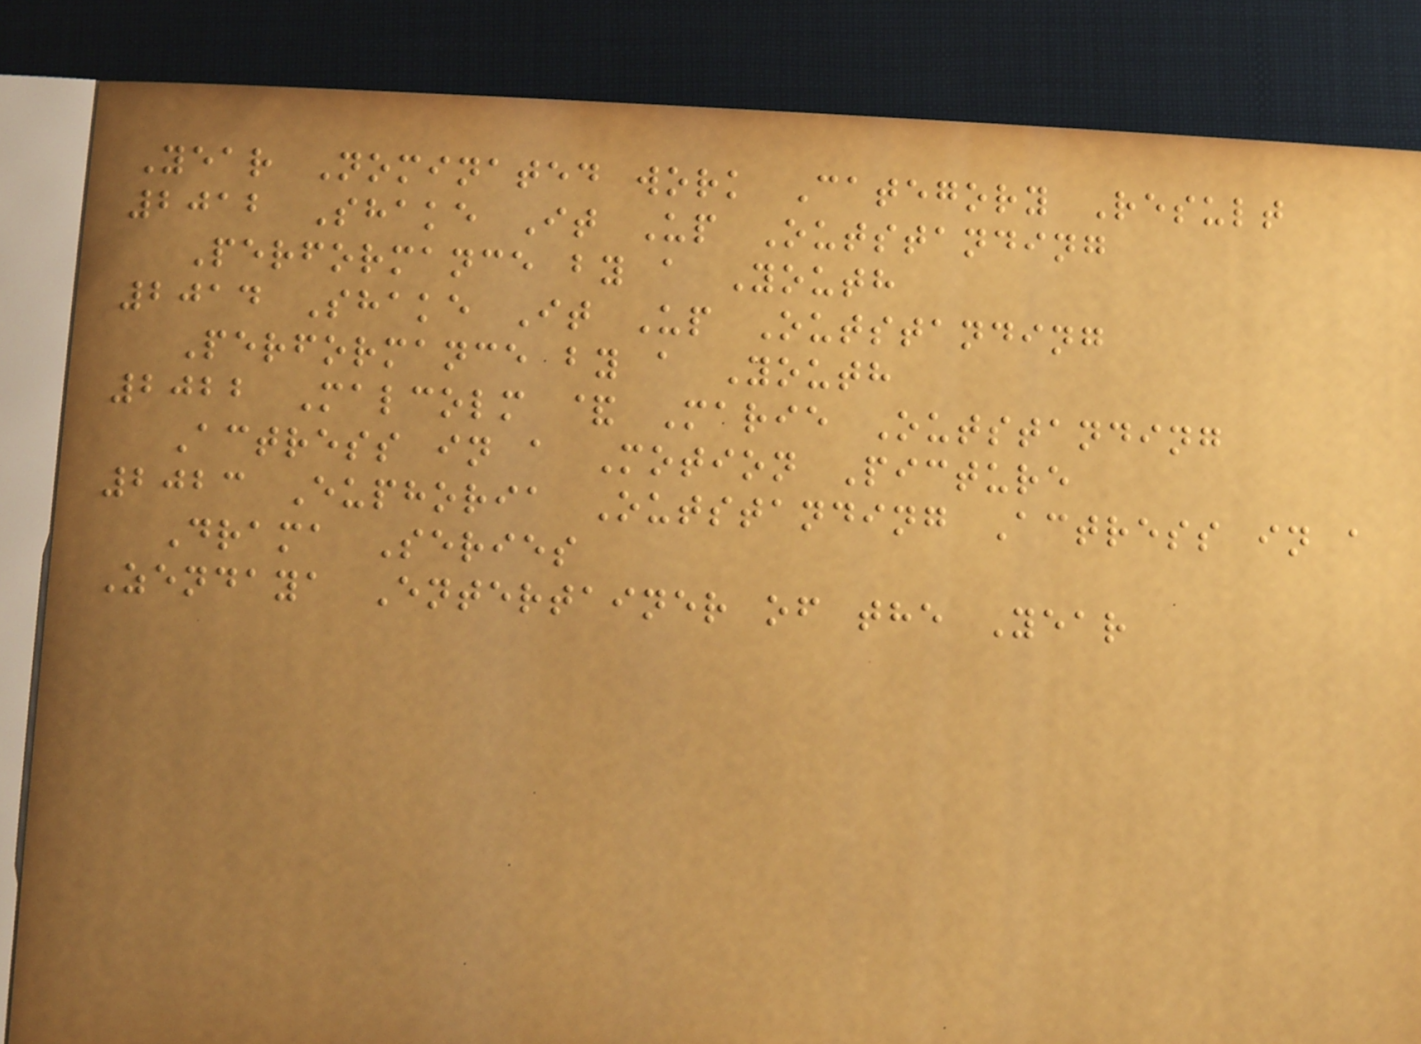Year Nominated work Category Result
2012 Shake It Up Outstanding
Performance by a Youth
2014 Shake It Up Outstanding
Performance by a Youth
2022 Malcolm & Marie Outstanding
Actress in a Motion Picture
2023 Euphoria Outstanding Actress in a
Drama Series
Zendaya Entertainer of the Year
